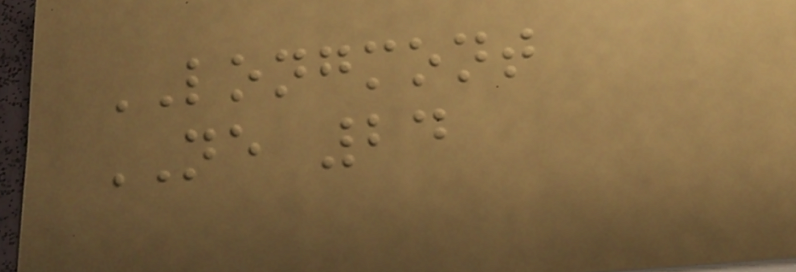LONGMONT
NE 24
